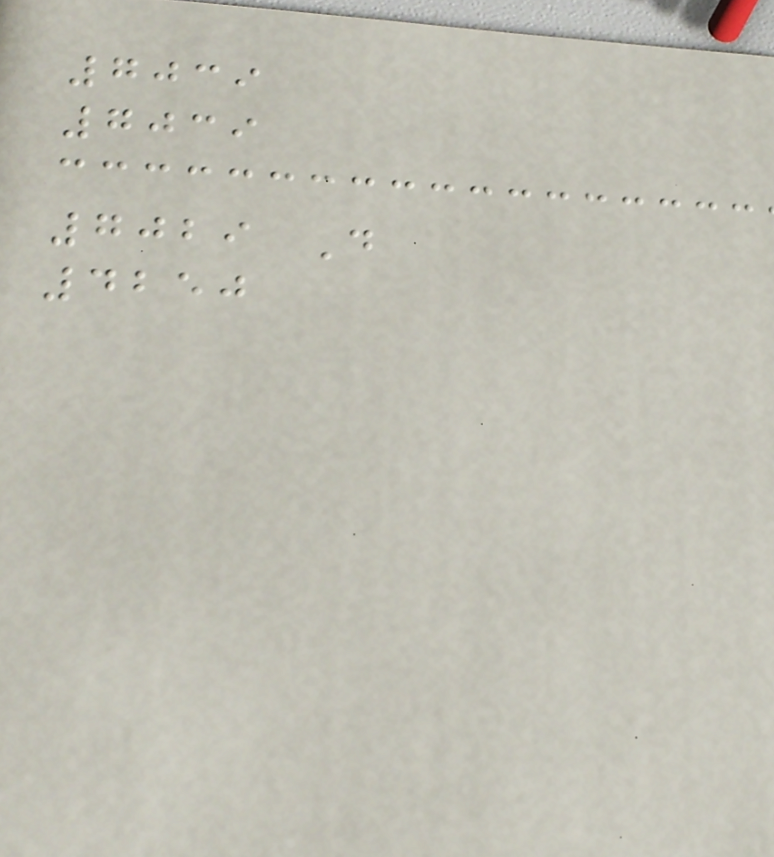7039
7039
7029 D
4250
